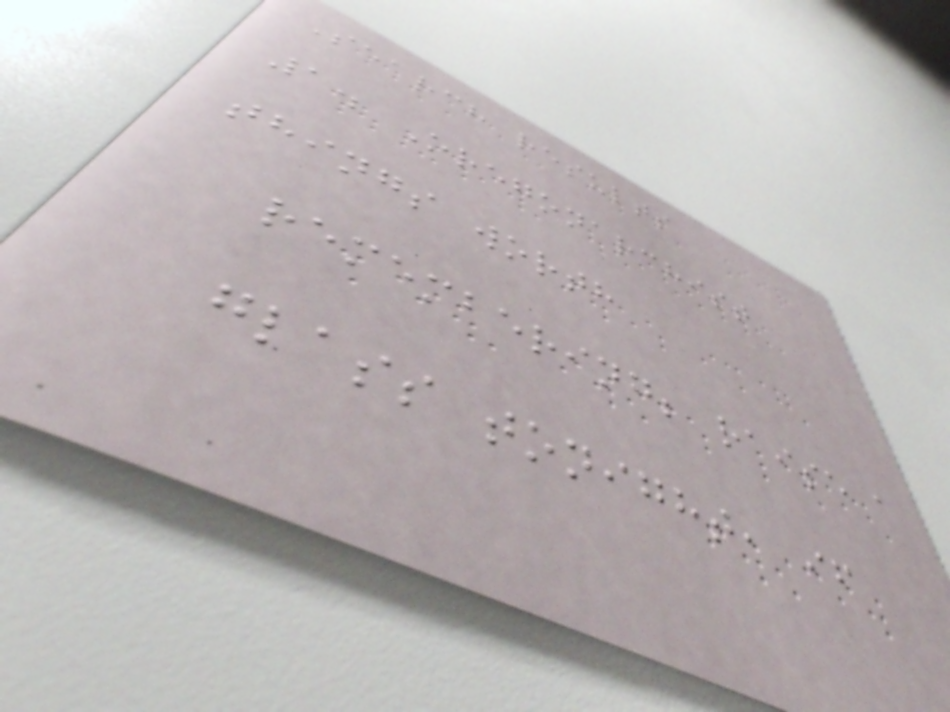Search results
1. Oregonarchist
things worth
remembering; raise a
glass tonight, if
